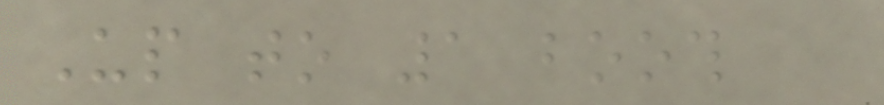Up to 1 booth
